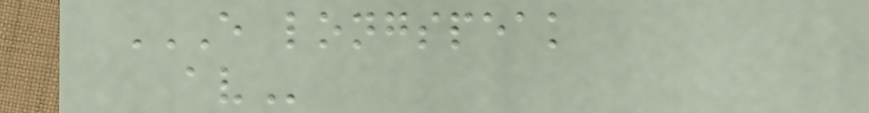E LONGSPEAK
AV
